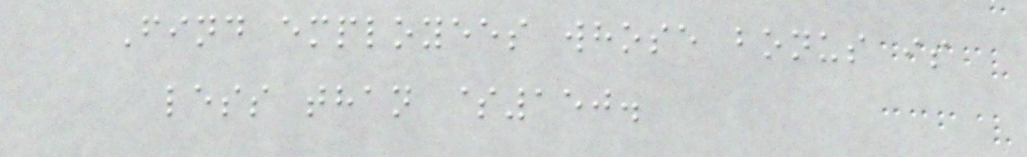Find employees whose bonus is
less than $150.
